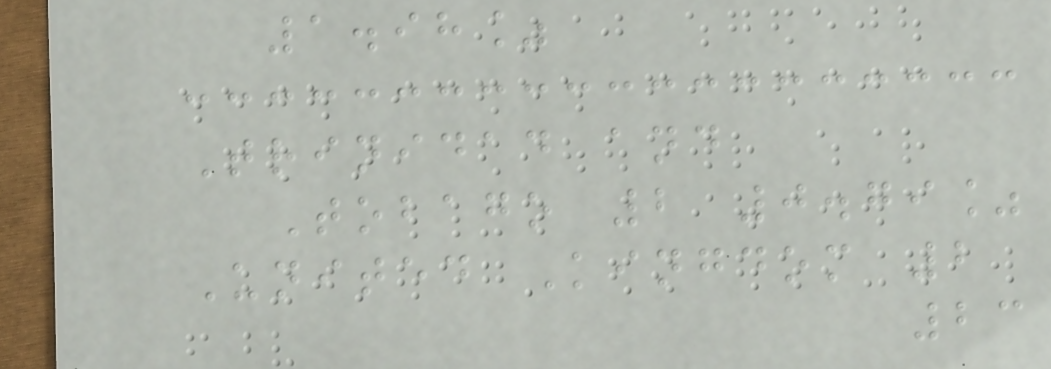1.98%
Trinidad and
Tobago 2 0.79%
United Kingdom 2
23
